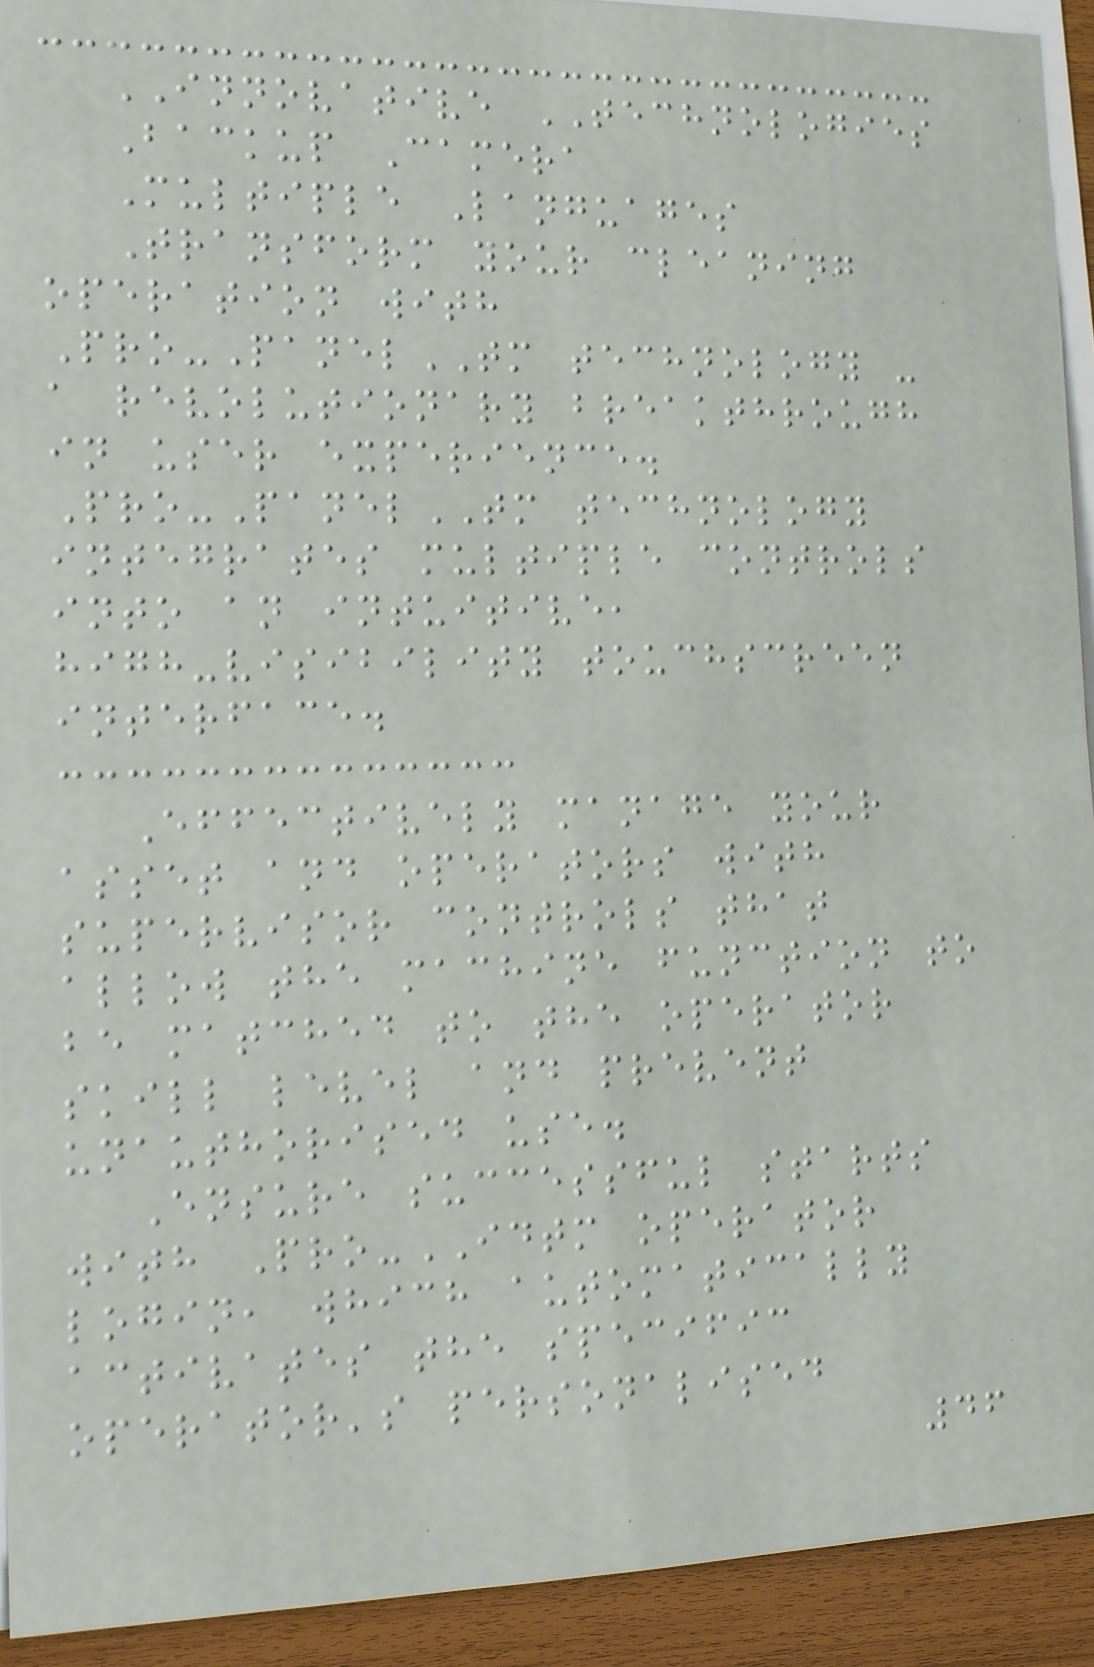INNOVATIVE TECHNOLOGIES
Backup Camera
Multiple Languages
Transform your cleaning
operation with
Pro-PanelTM technology -
a revolutionary breakthrough
in user experience.
Pro-PanelTM technology
integrates multiple controls
into an intuitive,
high-visibility touchscreen
interface.
Effectively manage your
asset and operators with
supervisor controls that
allow the machine function to
be matched to the operator
skill level and prevent
unauthorised use.
Ensure successful starts
with Pro-IDTM operator
login, which automatically
activates the specific
operator's personalised
46
